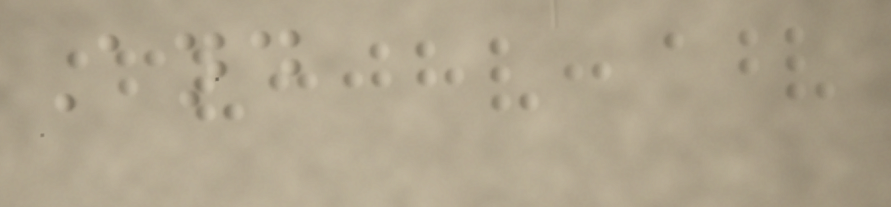And
